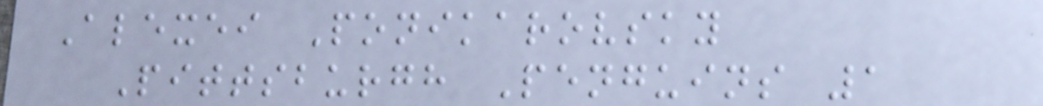Alexei Ponikarovsky
Pittsburgh Penguins 1
